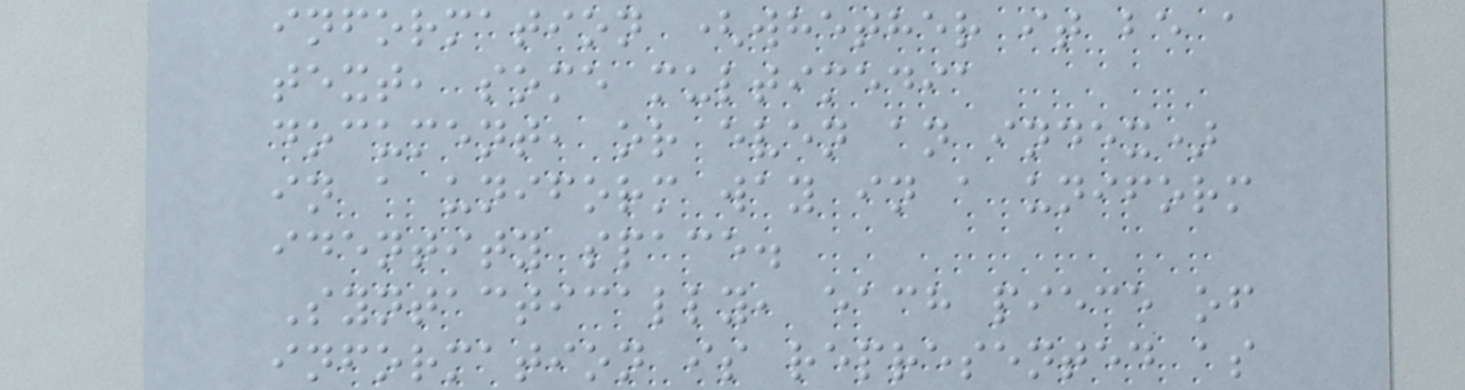information (whether it be a
text, some multimedia
document, or even an index)
in a uniform way in a uniform
identity space.
Syntactically, each piece of
information is represented as
